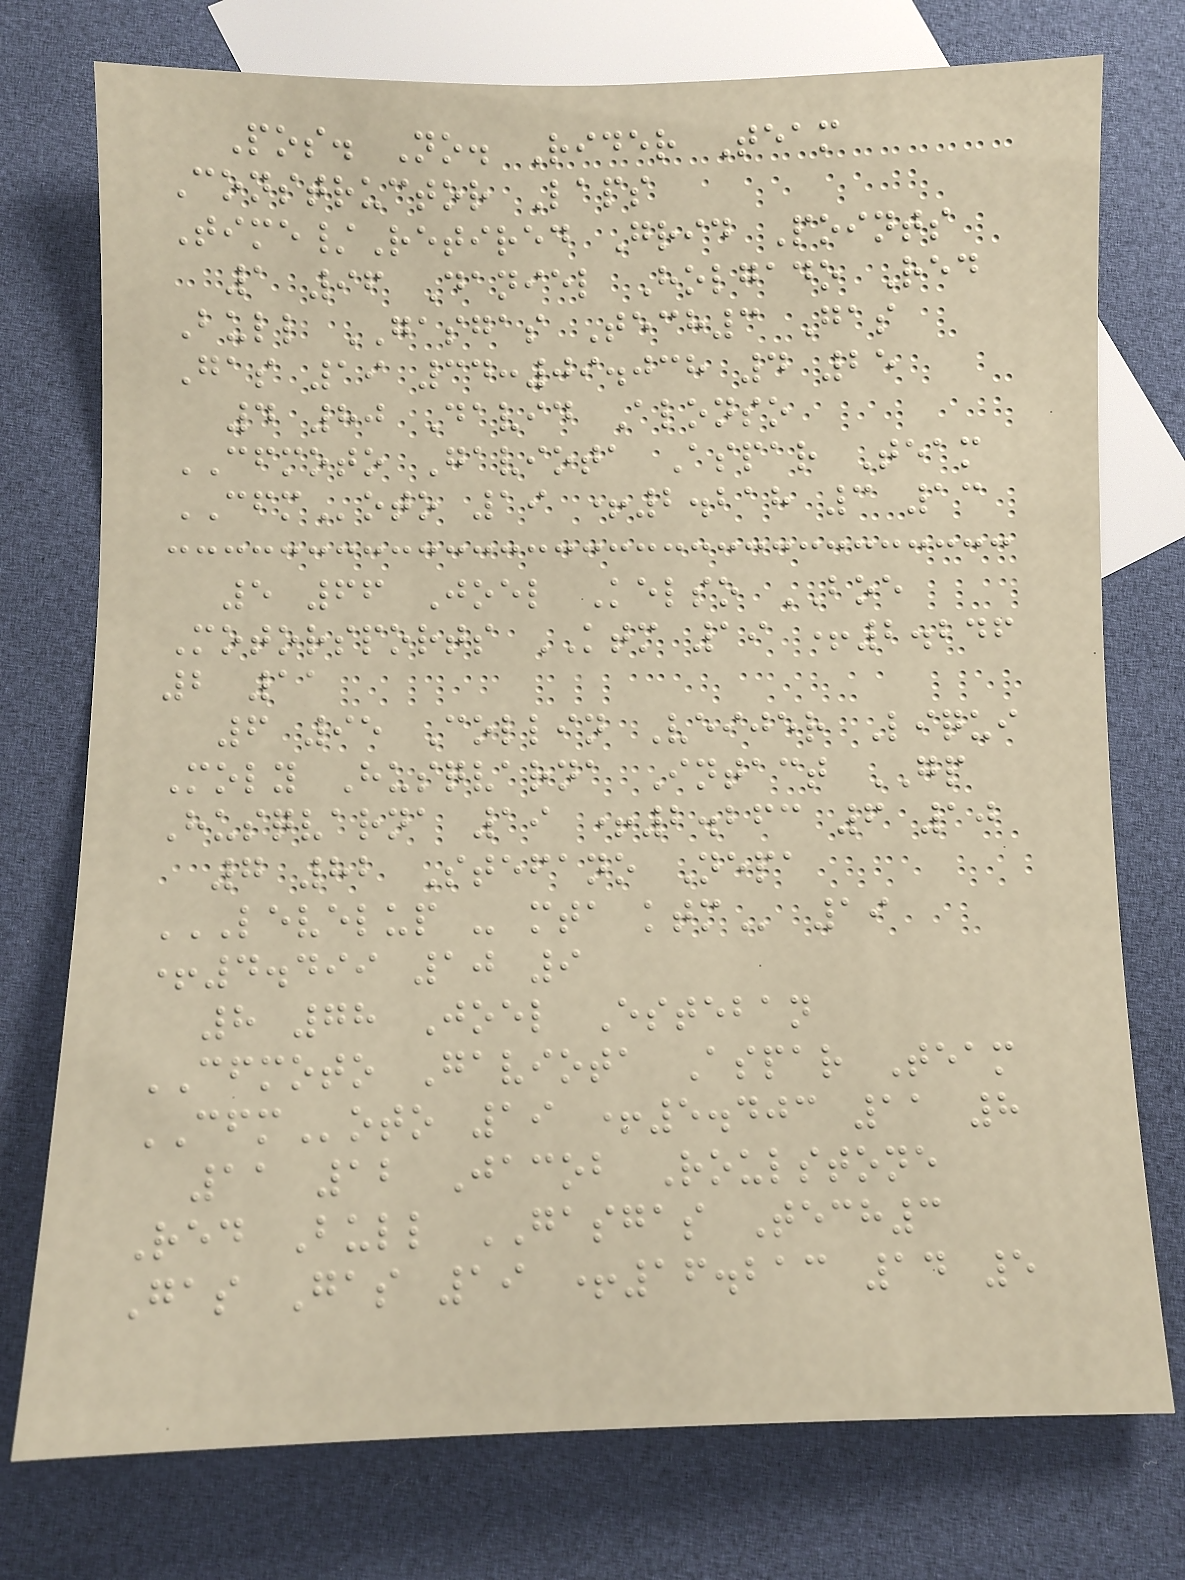Pos. No. Rider Team
Constructor Laps
Time/Retired Grid Points
1 96 Daniel Holgado Red
Bull GASGAS Tech3 Gas
Gas 19 34:09.038 4 25
4 80 David Alonso
CFMOTO Gaviota Aspar Team
CFMoto 19 +2.218 3 13
5 66 Joel Kelso BOE
Motorsports KTM 19 +2.246
2 11
6 95 Collin Veijer Liqui
Moly Husqvarna Intact GP
Husqvarna 19 +2.263 6 10
7 82 Stefano Nepa
LEVELUP - MTA KTM 19
+4.499 10 9
8 78 Joel Esteban
CFMOTO Gaviota Aspar Team
CFMoto 19 +5.403 11 8
11 12 Jacob Roulstone
Red Bull GASGAS Tech3
Gas Gas 19 +16.213 14 5
